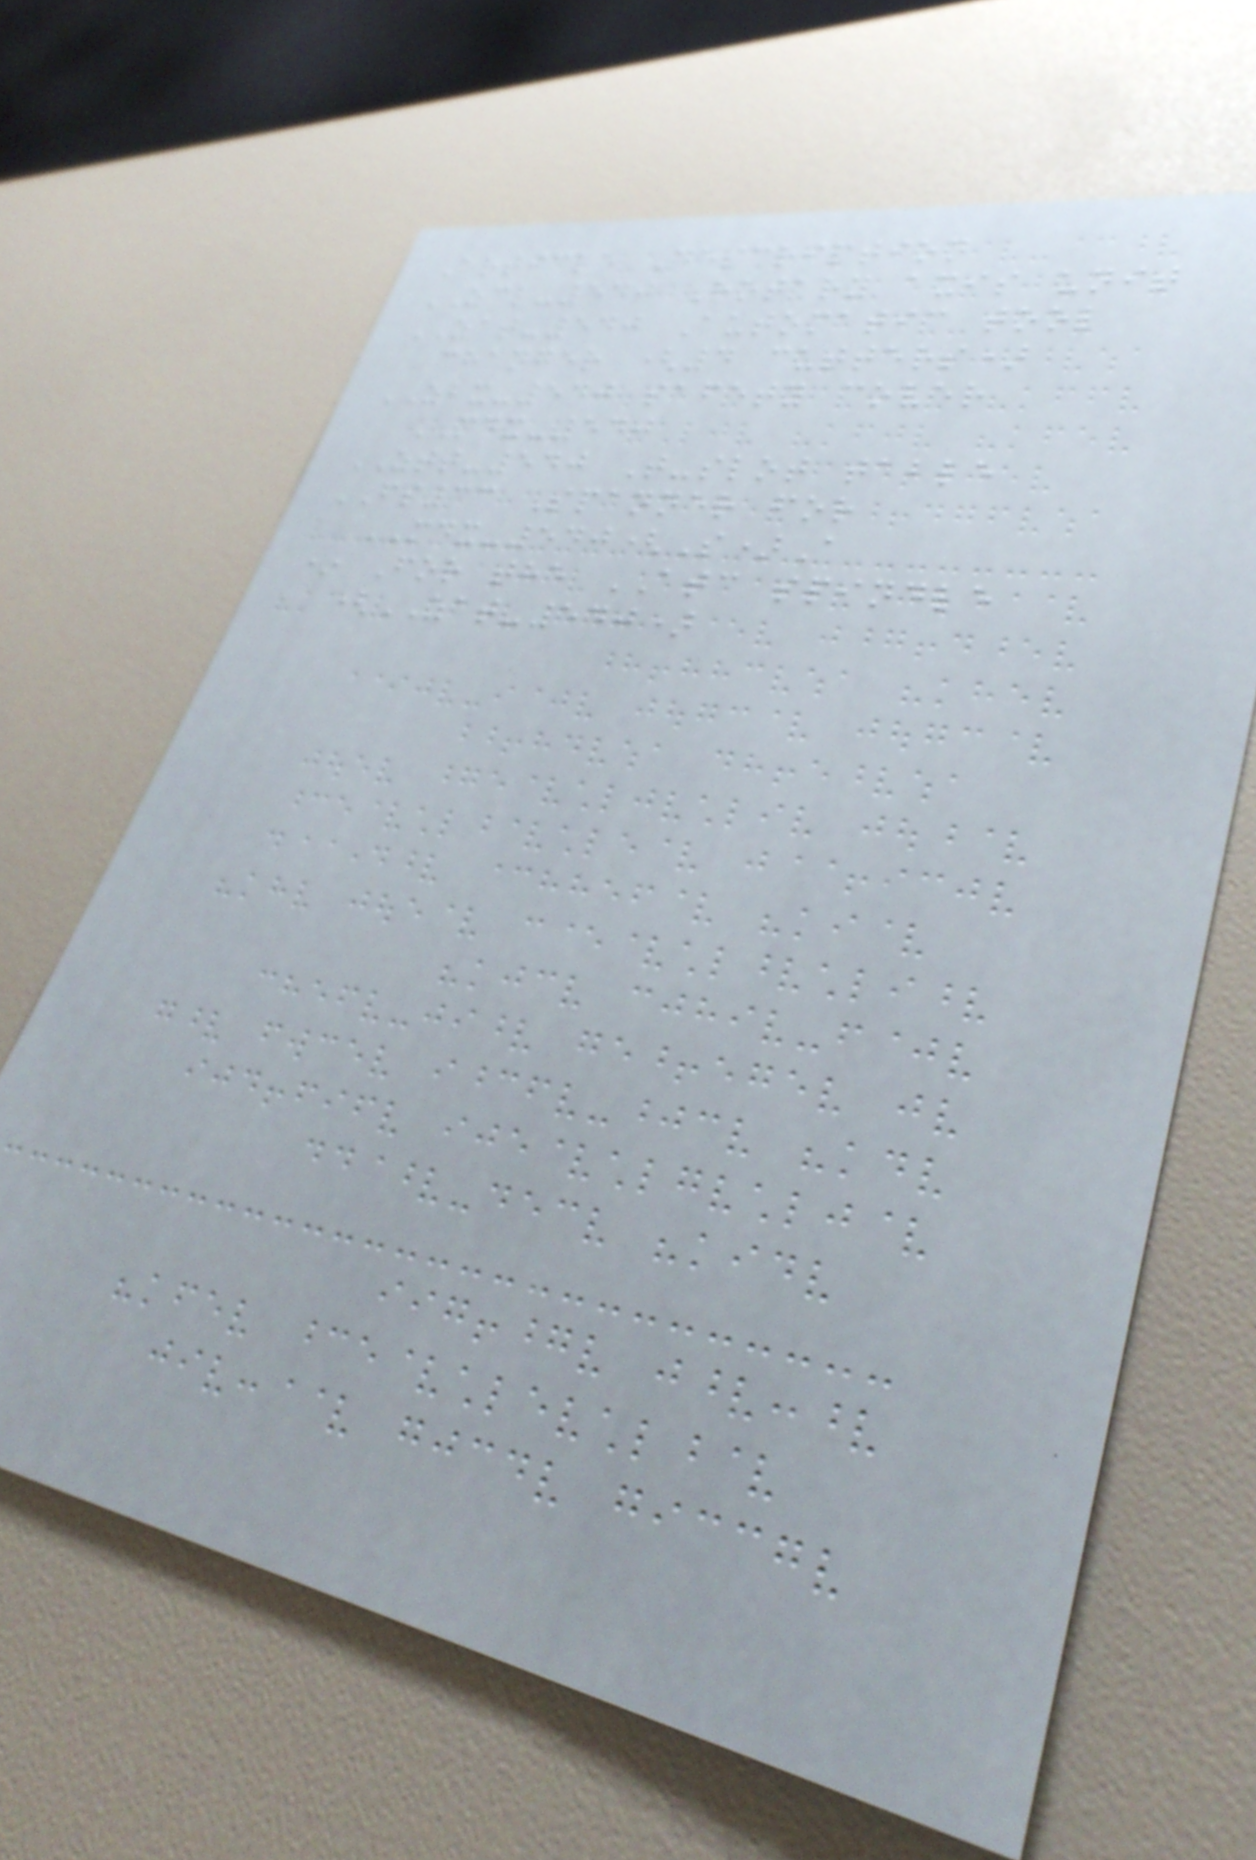Article Description
ZCL-540 Rotary axis unit
ZAT-540 Automatic tool
changer (4 cutters)
ZBX-540 safety cover
MDX-540
ZTT-540 T-slot table
FS33 Spanner for
MDX-540(S)A
* For the ATC spindle
(ZAT-540)
